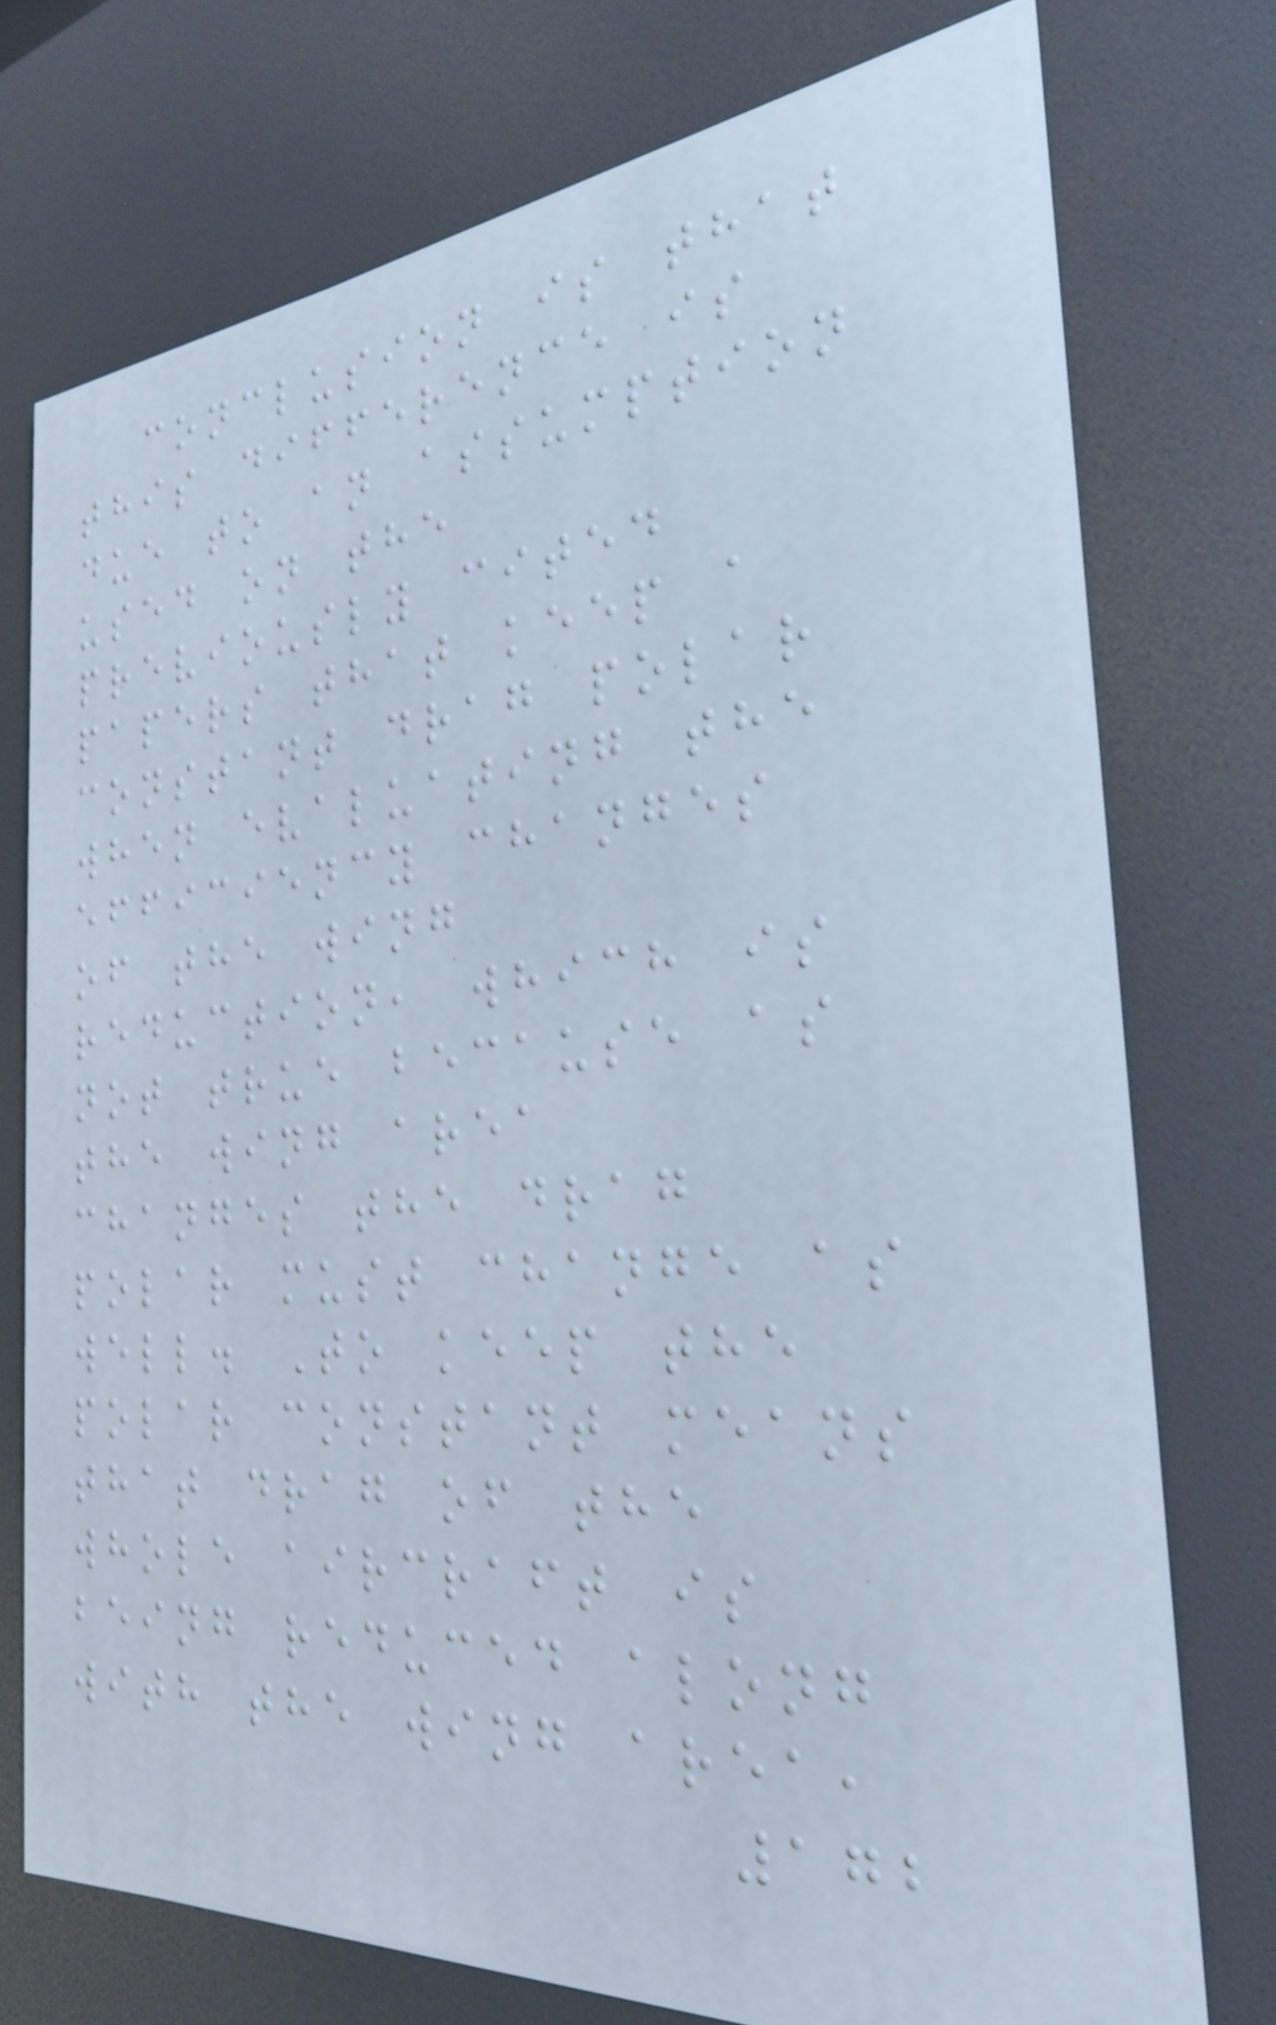conclusion is that
this difference is
due to an assumption
used on the
previously cited
papers that keep a
constant drag polar
when evaluating the
efficiency changes
of the wing
reduction, which is
not true because as
the wing area
changes the drag
polar must change as
well. To keep the
polar constant means
that drag of the
whole aircraft is
being reduced along
with the wing area,
172
